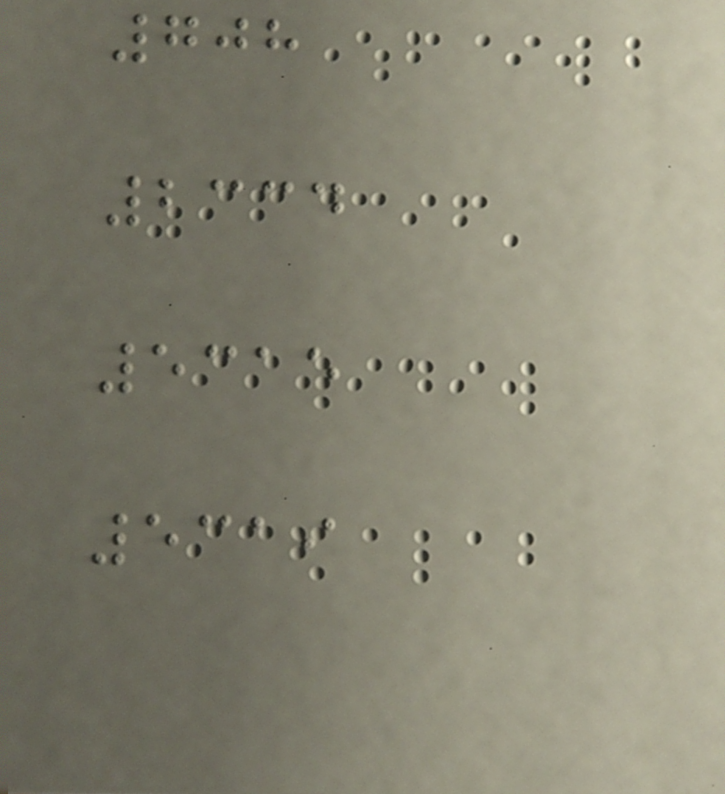708
2334
5315
5319
